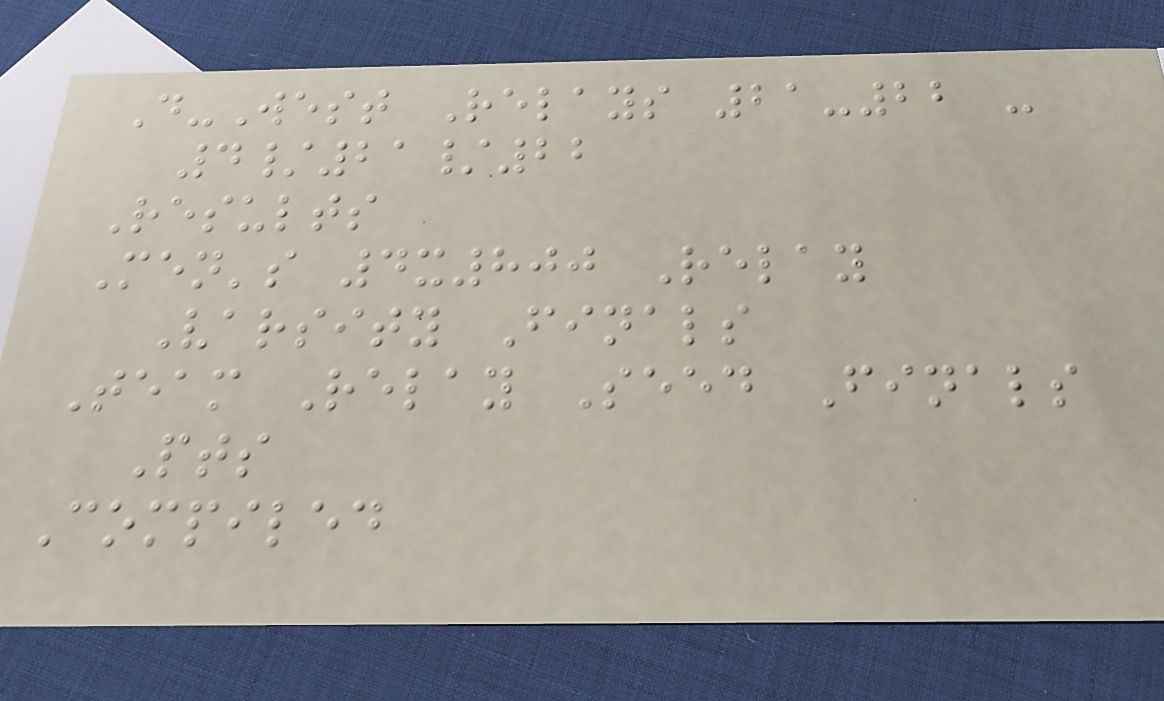D-West Relays 21-22 -
4/21/22
Results
Men's 4x800 Relay
Varsity Finals
Team Relay Seed Finals
Pts
Compiled
